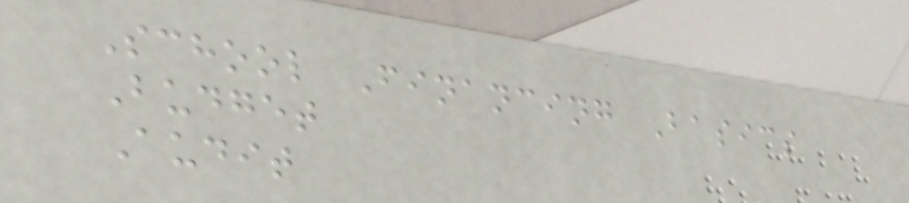School Financing Basics
Budget
Audit
